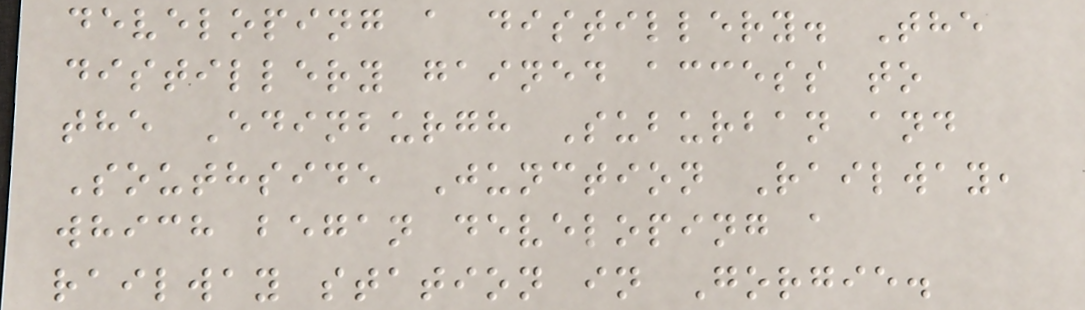developing a distillery. The
distillery gained access to
the Edinburgh Suburban and
Southside Junction Railway,
which began developing a
railway station in Gorgie.
